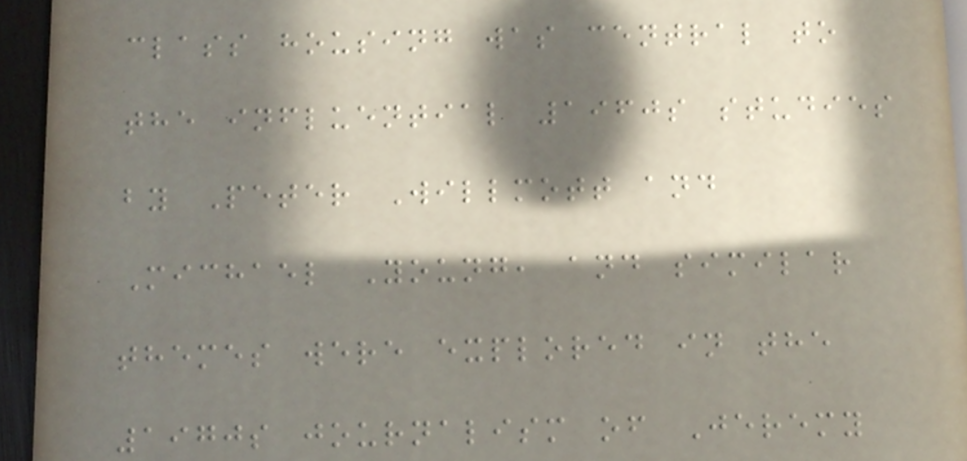class housing was central to
the influential 1960s studies
by Peter Willmott and
Michael Young, and similar
themes were explored in the
1970s journalism of Jeremy
